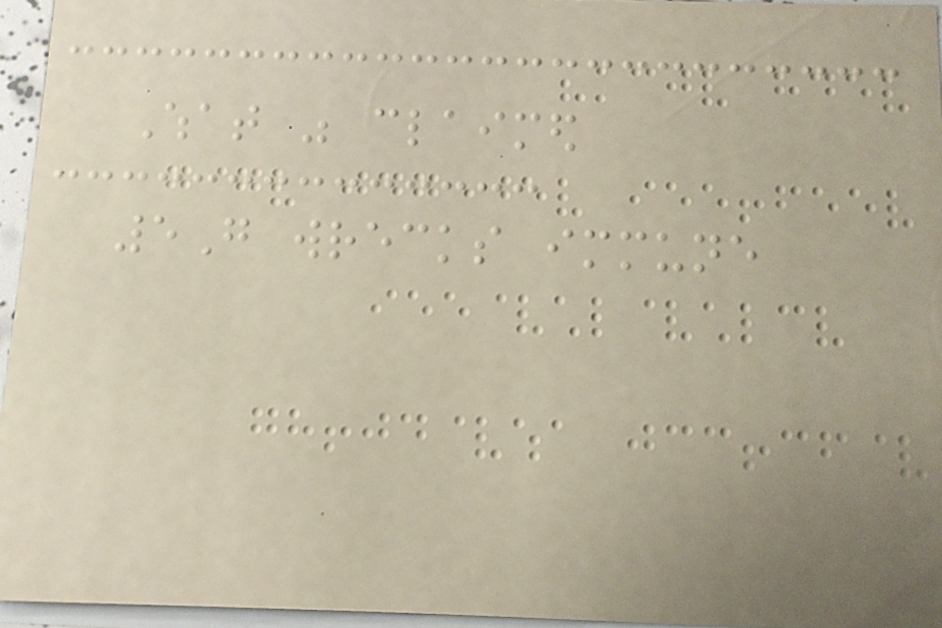What was claimed
5G wrecks immune
